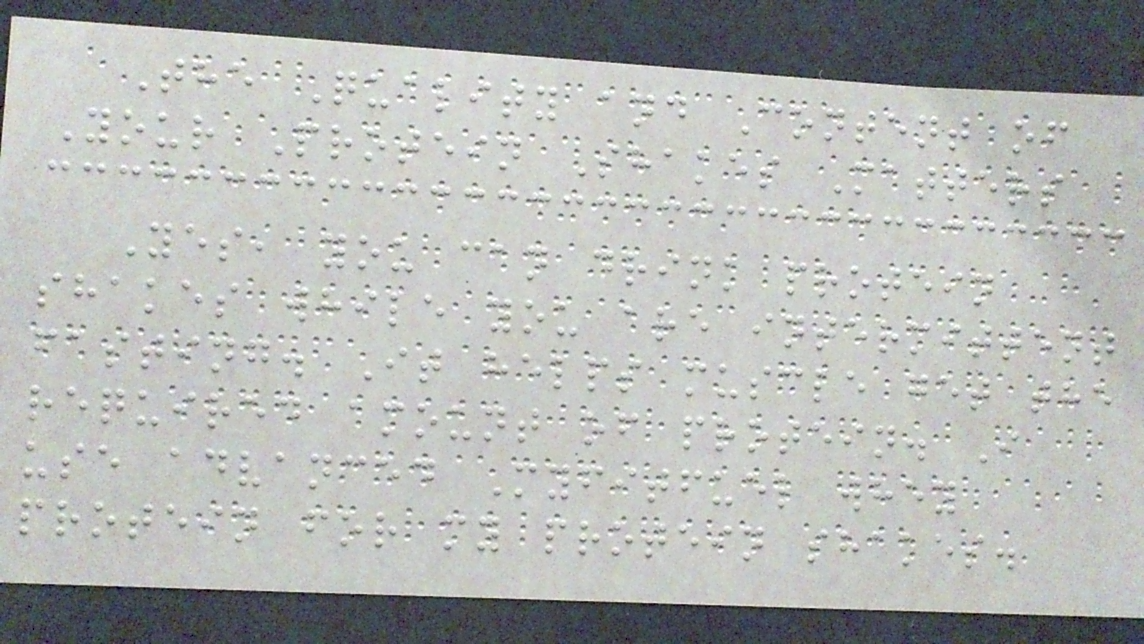The Quality and Content of
Your Protein Shakes Matters
Yes, you can drink protein
shakes while you are intermittent
fasting. It helps muscle get the
required amount of protein. I
use advanced Myfitfuel whey
protein for my protein shakes.
